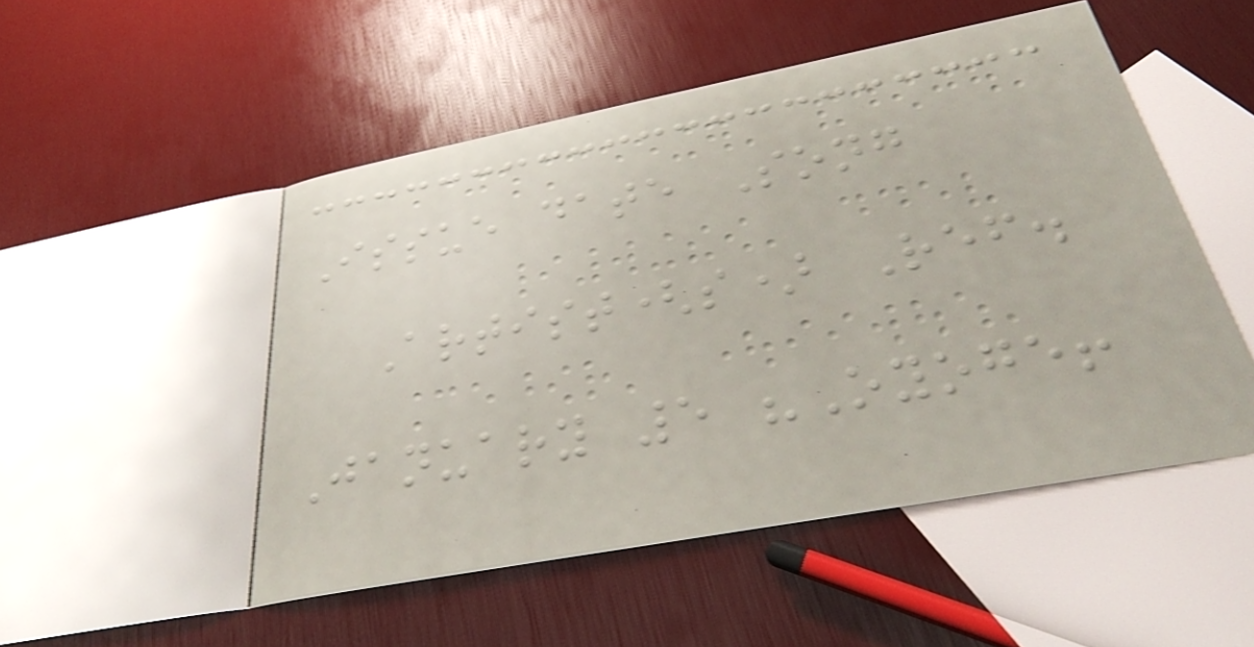Issue date Song
Artist(s) Ref.
January 5 "Oyoge!
